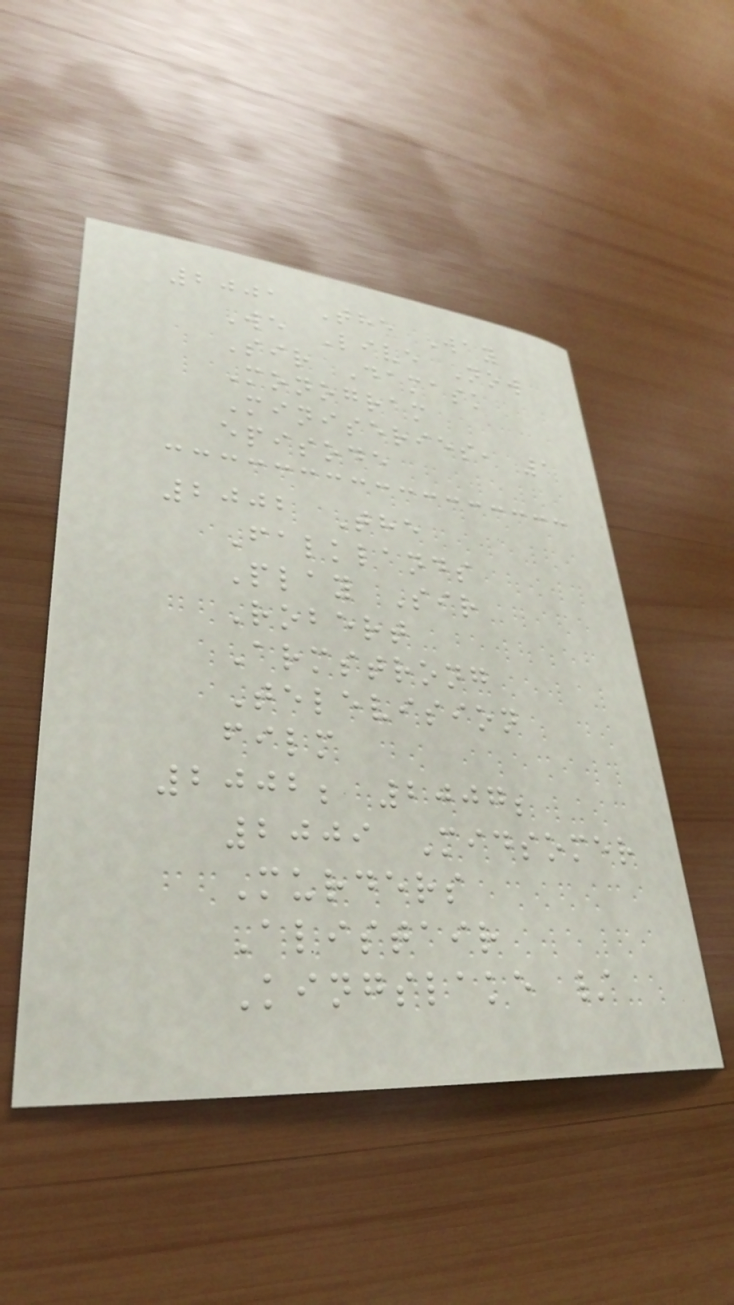2001 The Way
We Live Now
Sir Damask
Monogram
Miniseries, 1
episode
2002 The
Falklands
Play Sir
Robert
Armstrong
Television
film
2002; 2007;
2009 Midsomer
Murders
Alistair
Kingslake /
